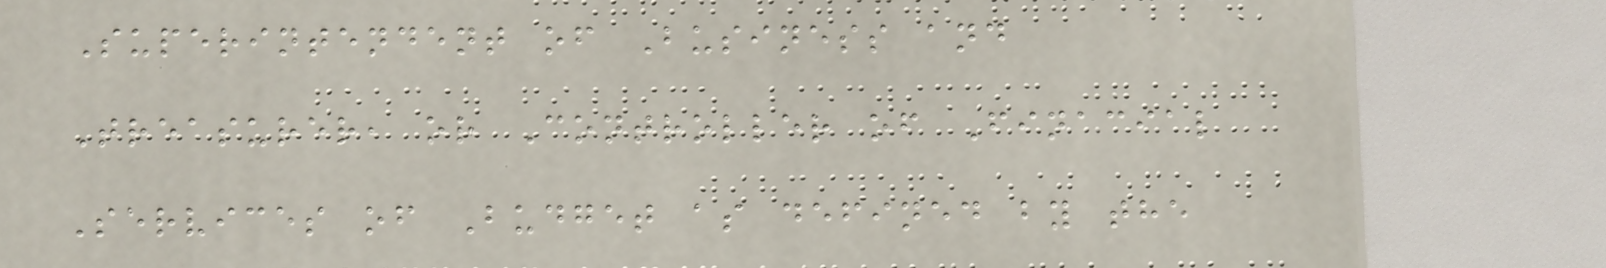Superintendent of Business and
Treasurer, or Controller of Finacial
Services of Budget as defined by the
